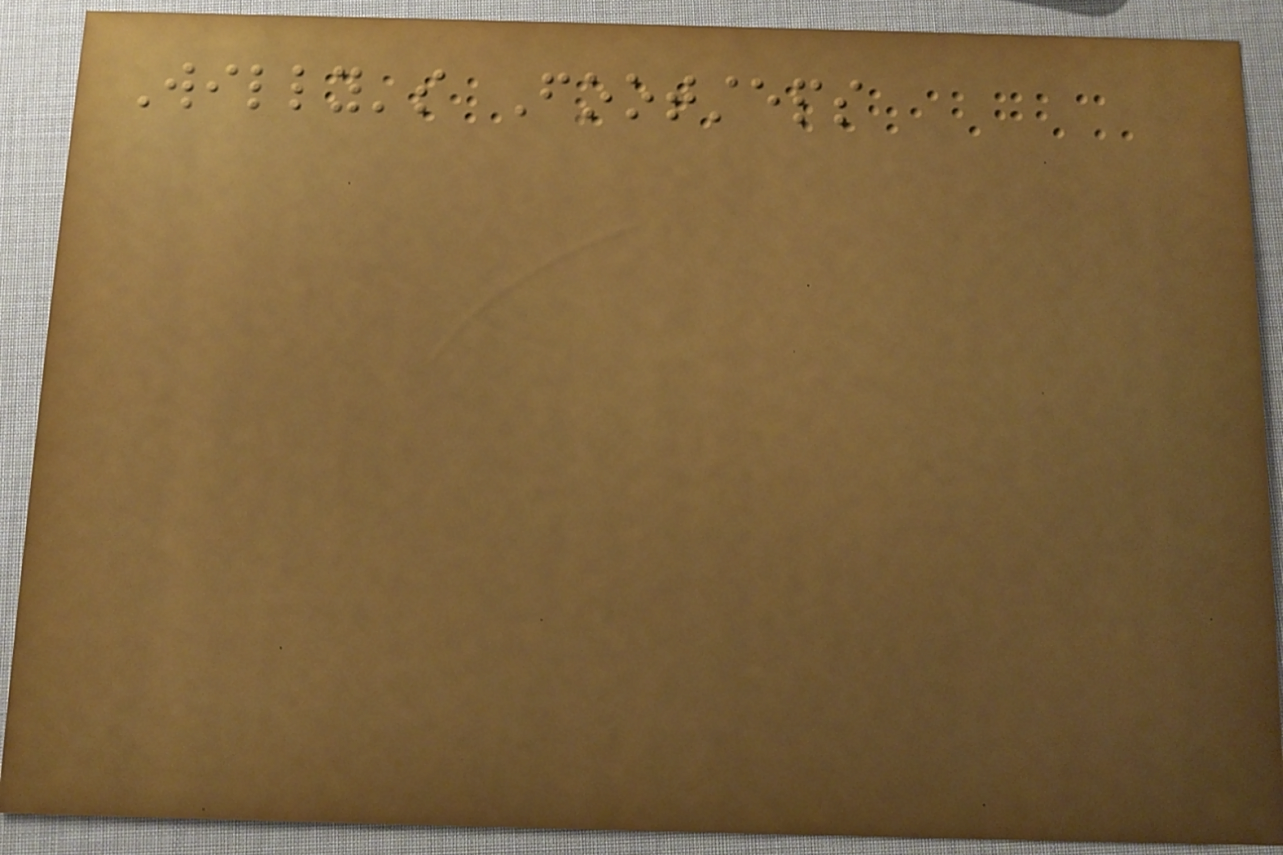Willy's Footsteps
